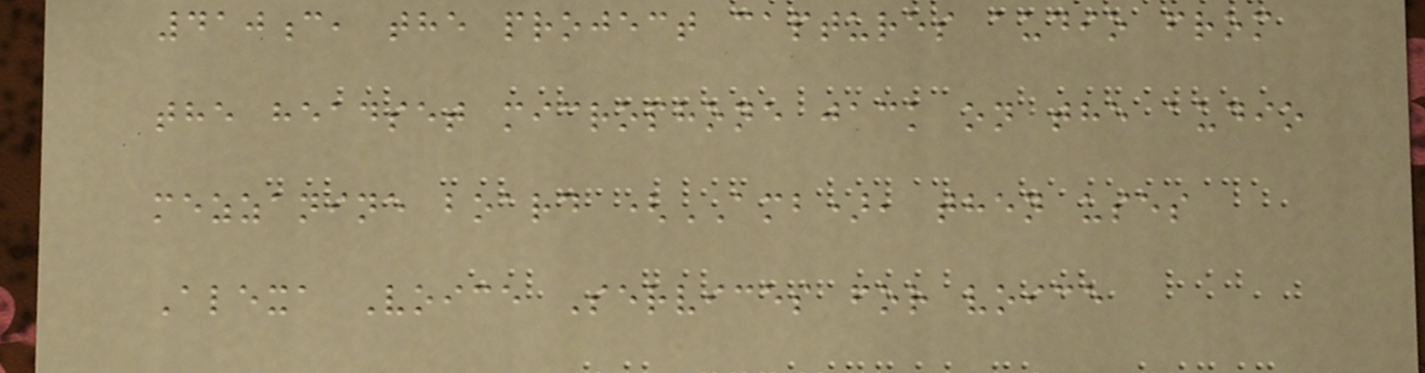410c, the project captures audio from
the headset microphone jack on the audio
mezzanine board (AMB), then uses
Alexa Voice Services for voice
